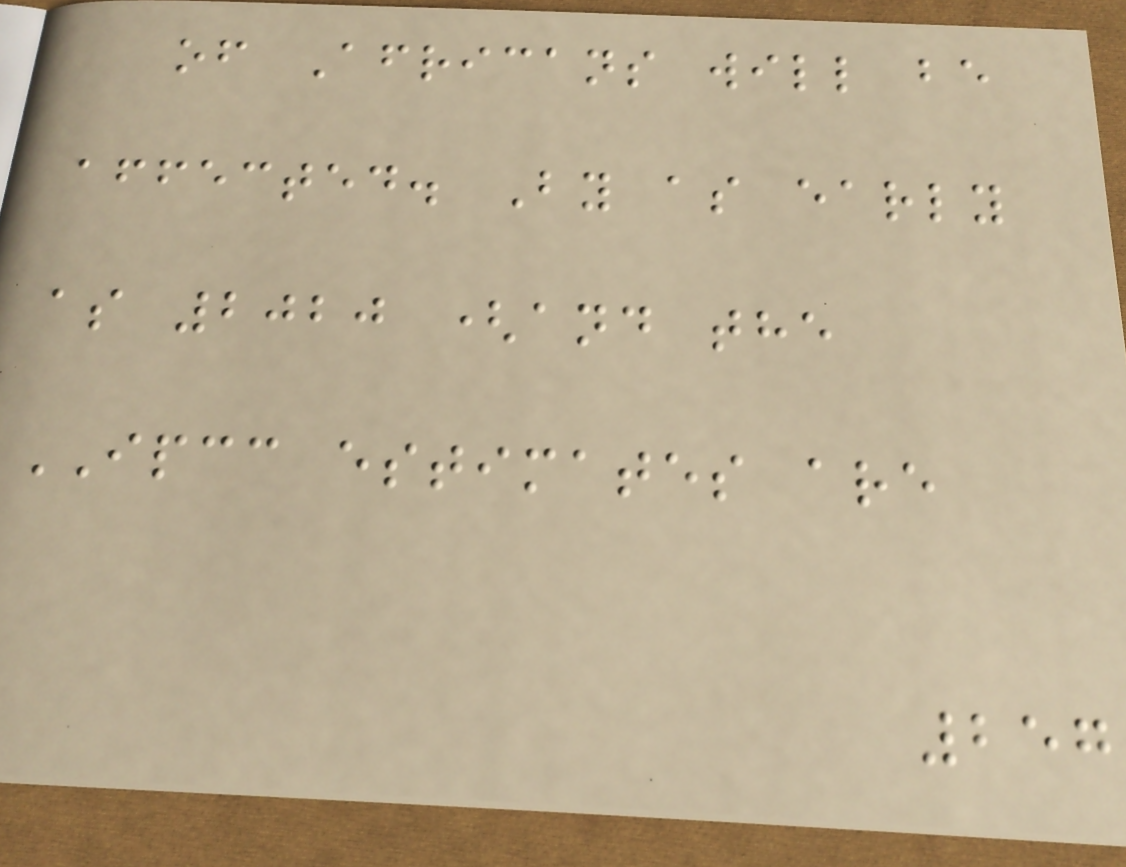of Africans will be
affected. By as early
as 2020 (and the
IPCC estimates are
257
